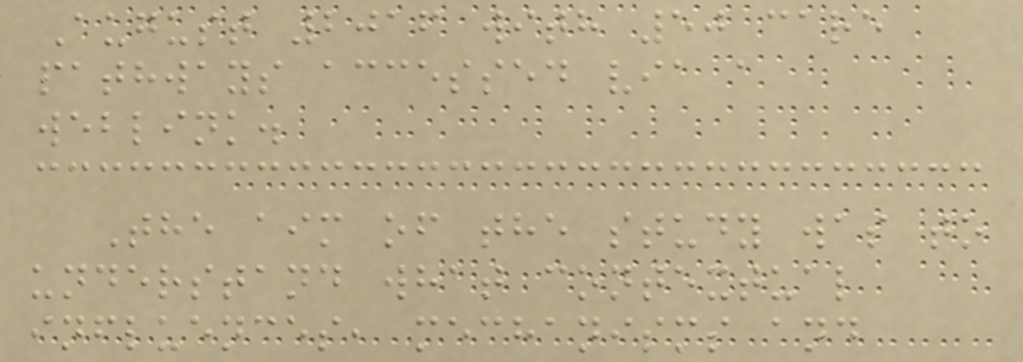August 2016 with 50 care
pathways accessed via a
weblink.
The aim of the study was to
understand what contextual
influences, mechanisms and
